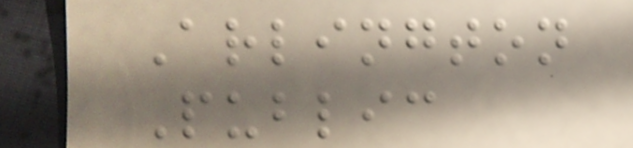Arlington
Public
